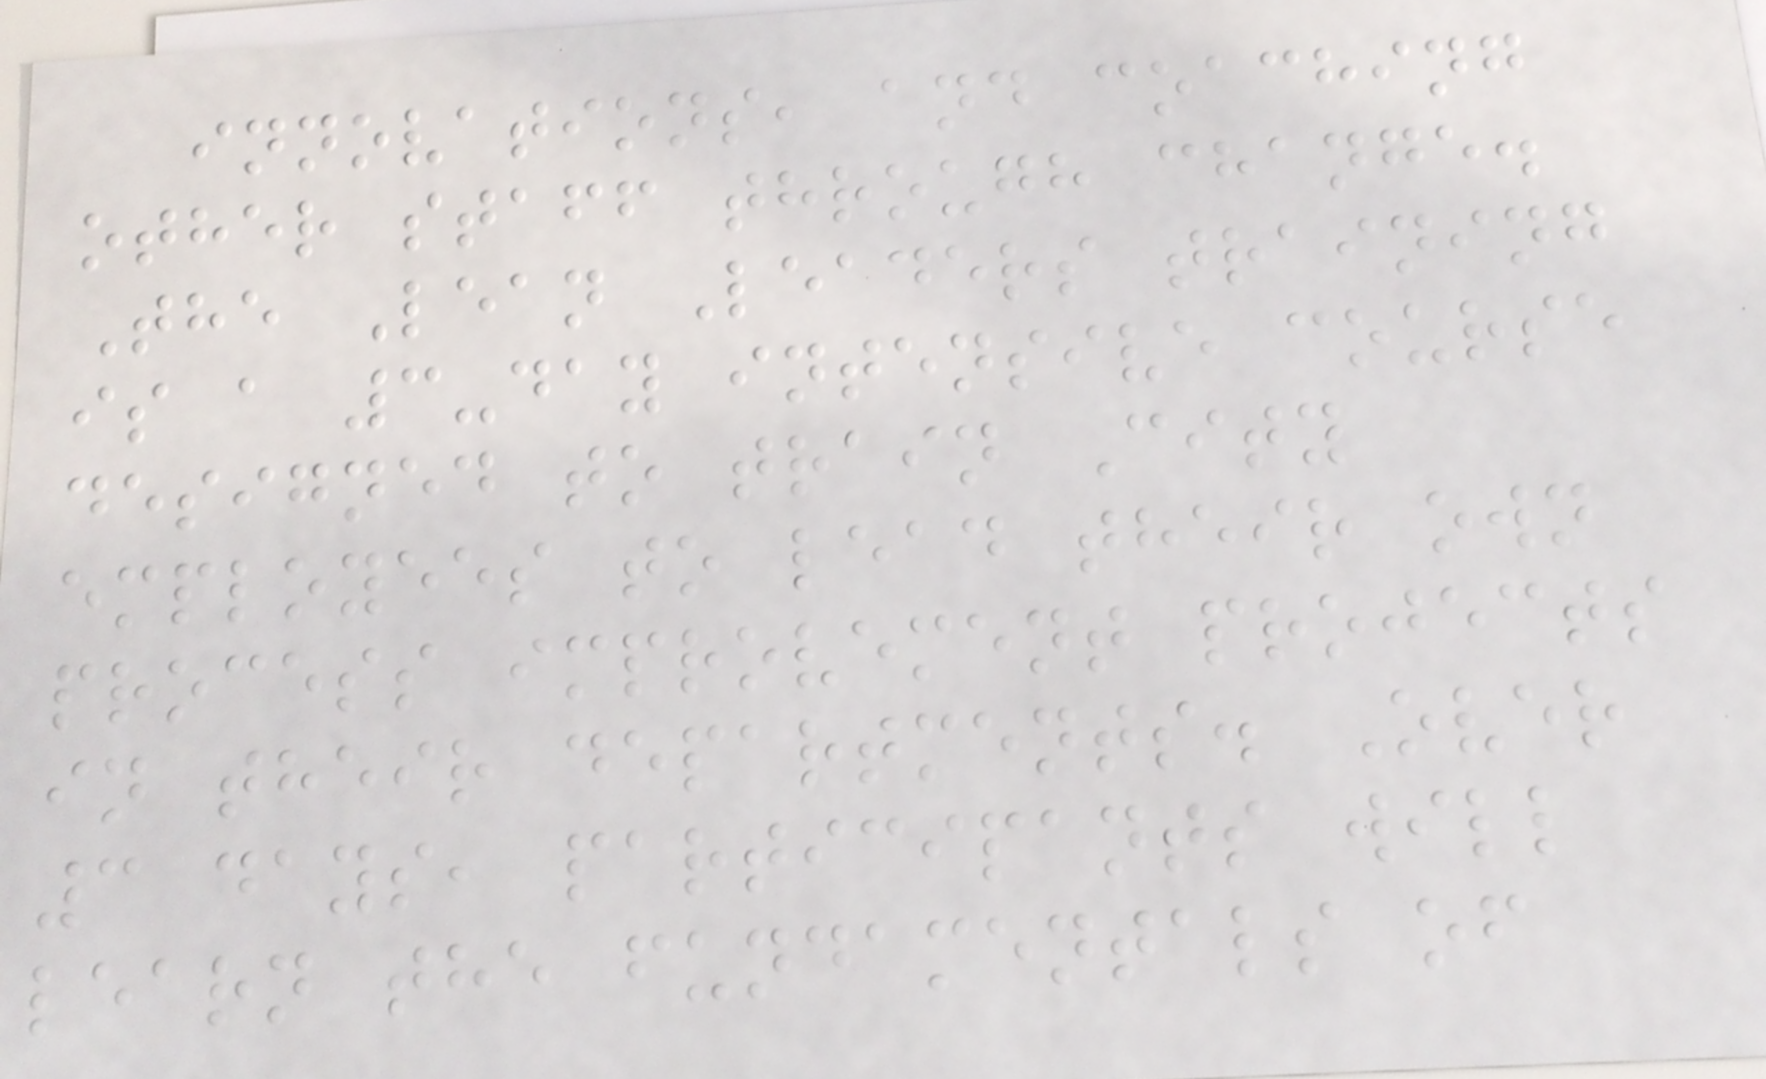innovations, and coaching
other staff through change.
The Lean Leaders training
is a 3-day intensive course
designed to train City
employees to lead their own
process improvement projects
in their departments. Over
3 days, participants will
learn the fundamentals of
